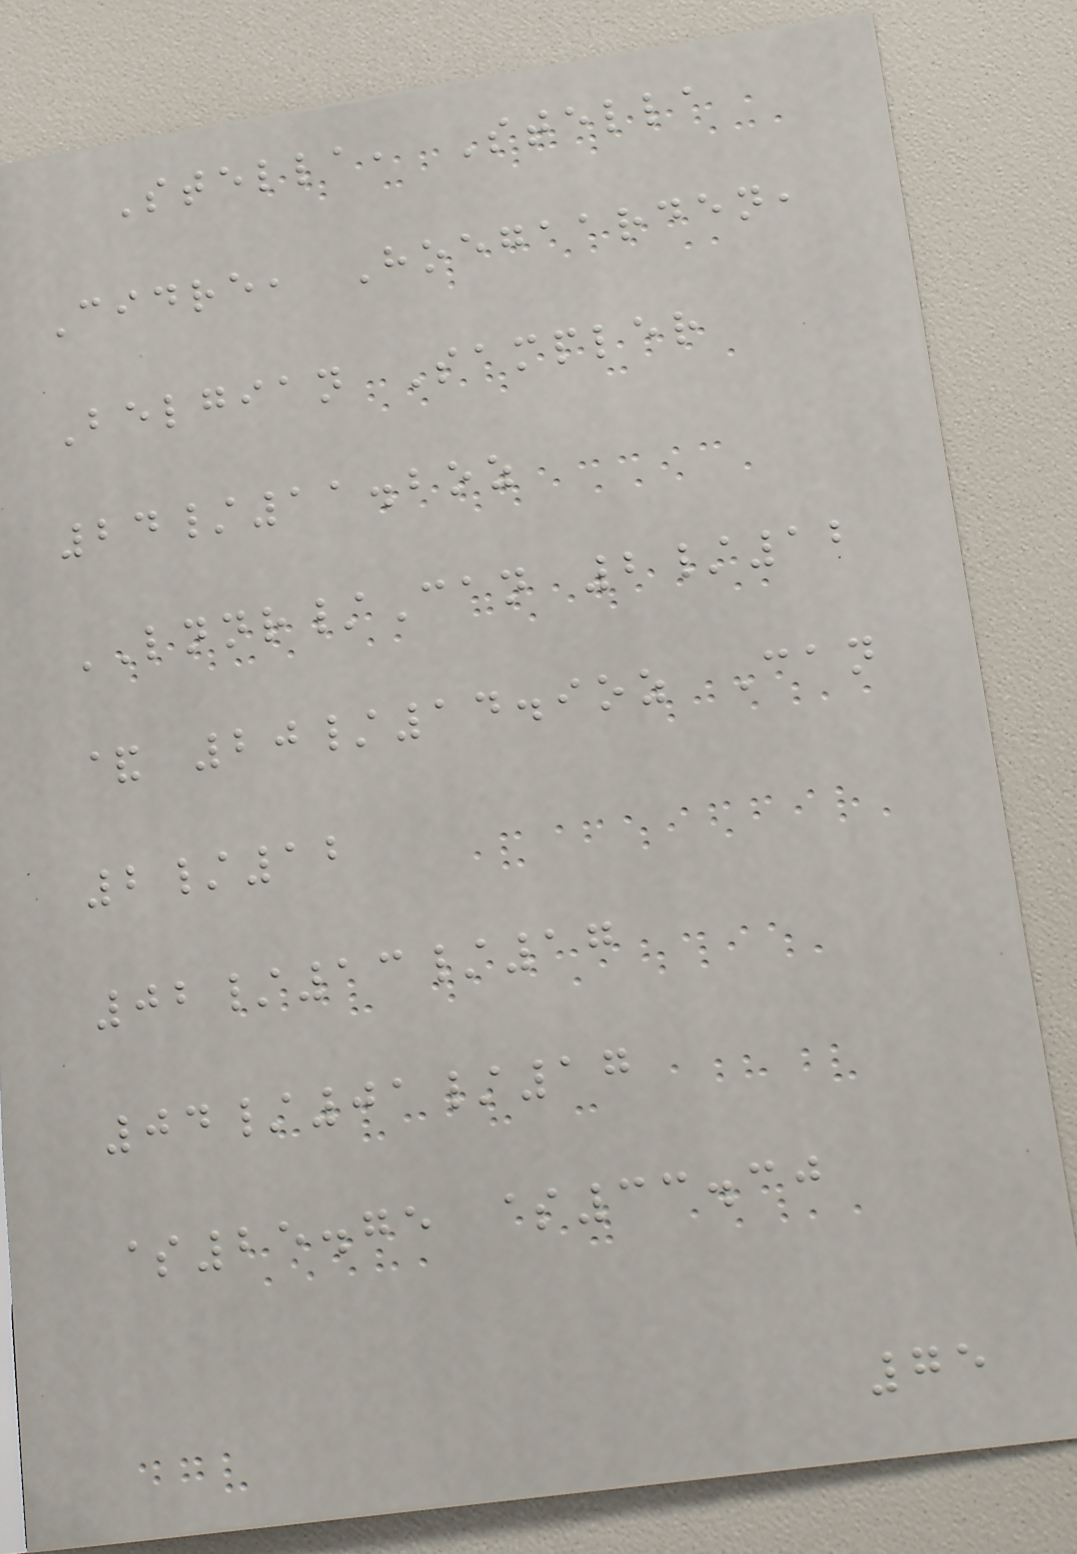Stella, Stella
Cidre, Hoegaarden,
Belgian Sampler
24/11.2oz
LNNR/Can 2/12
& 20/14.9oz Can
2/12
02/13/17
04/01/17
$25.75 $33.30
75
